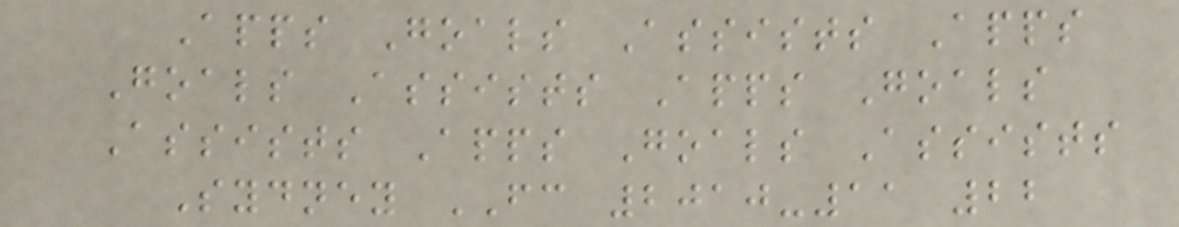Apps Goals Assists Apps
Goals Assists Apps Goals
Assists Apps Goals Assists
Sydney FC 2010-11 22
